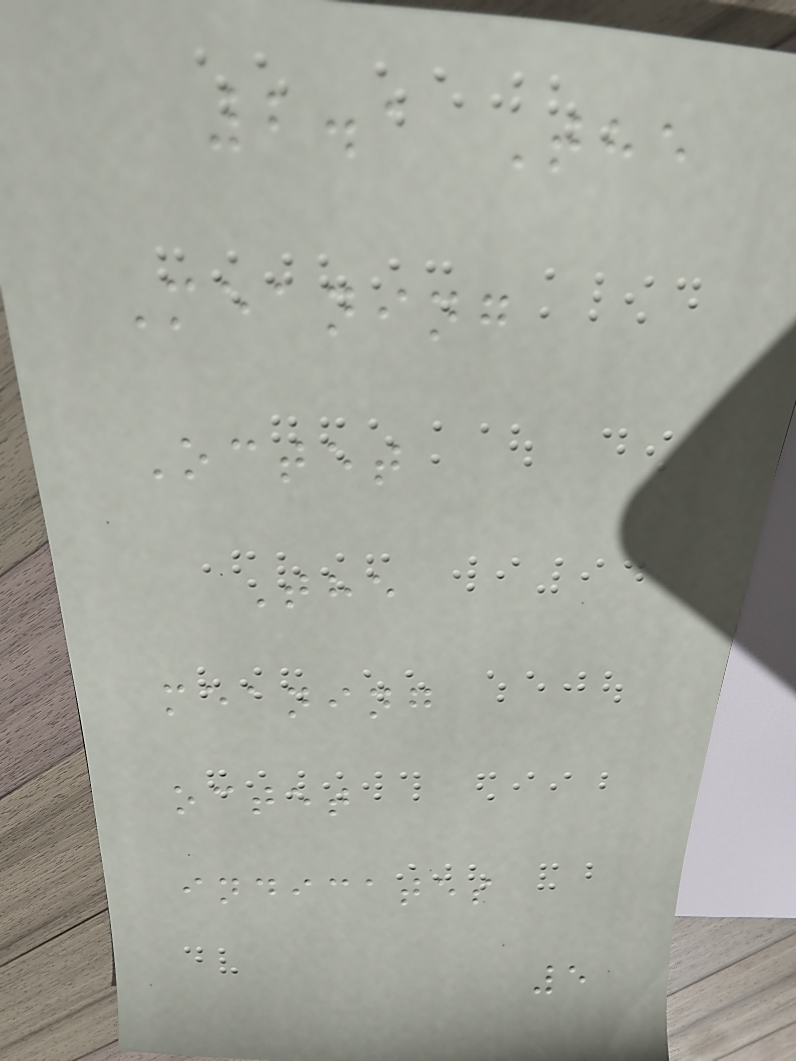2.1 The
Meaning
Octet
The
meaning
octet
indicates
5
